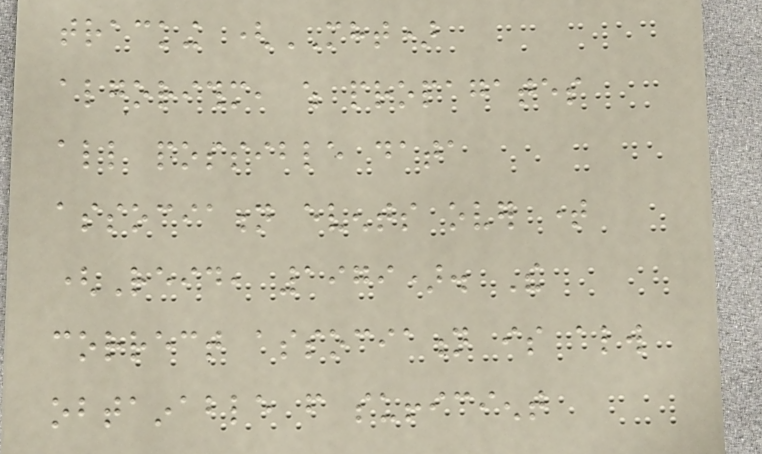tracking (MHT)
algorithm, which propagates
all possible data
association events over time
(Reid, 1979). The
correct association is always
obtainable from sufficient
